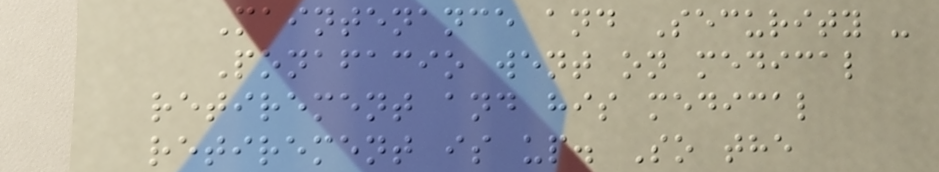Maintenance and Security -
Ponafacio went on medical
retirement and his medical
retirement is up. So the
